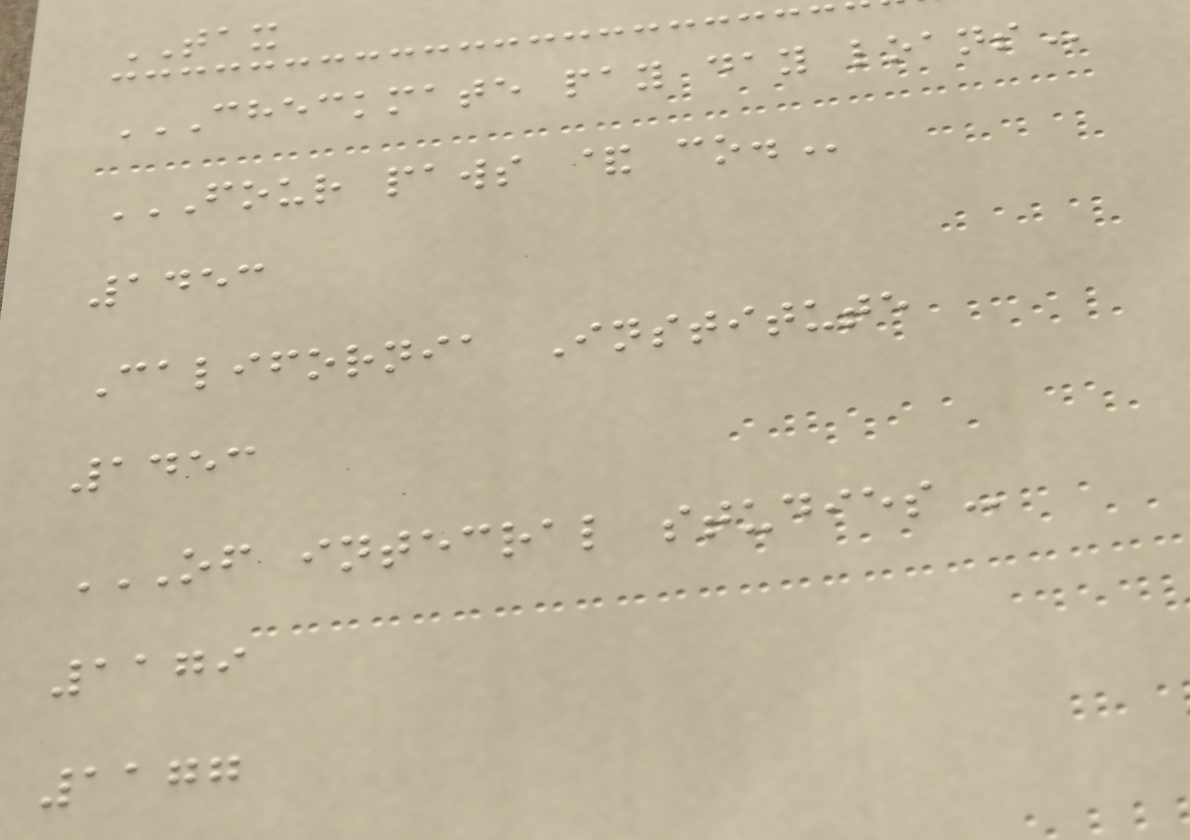TAX
CHECKMATE PAY DAY LOANS
FOUR PAWS & CO.
1453
California Institute
1453
OF INTECRAL STUDIES
1179
1177
